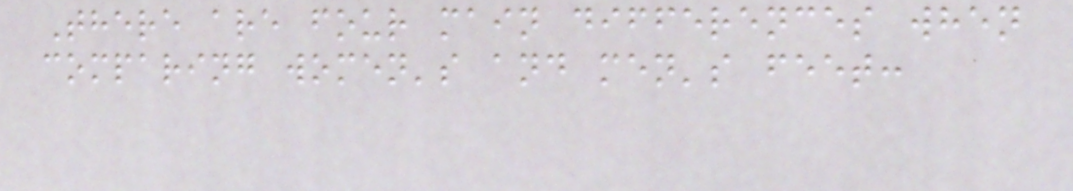There are four main differences when
comparing women's and men's feet:
